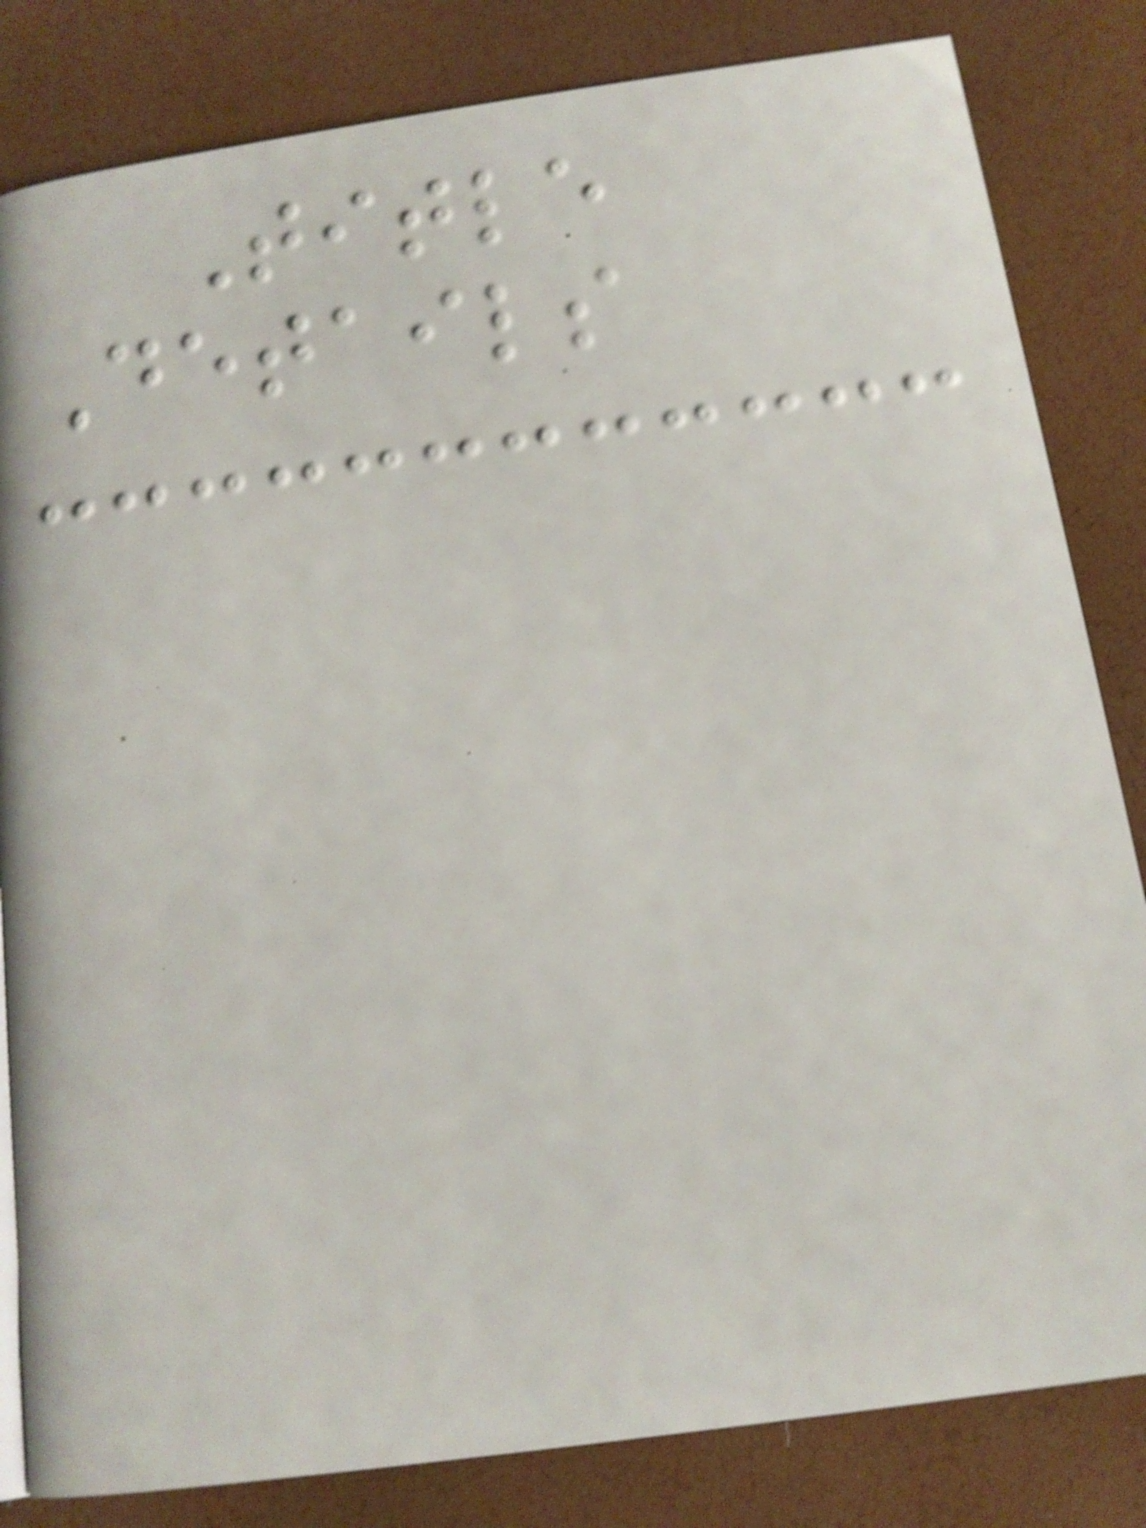Title
Details
